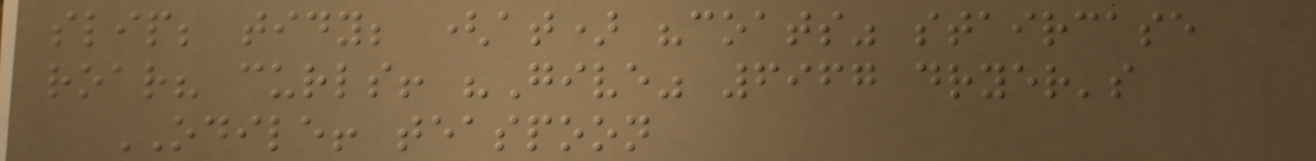slip; tidy; (at) "coats" staircase
roar? curls! "Give" 6967 dryer's
ODILE! teaspoon
